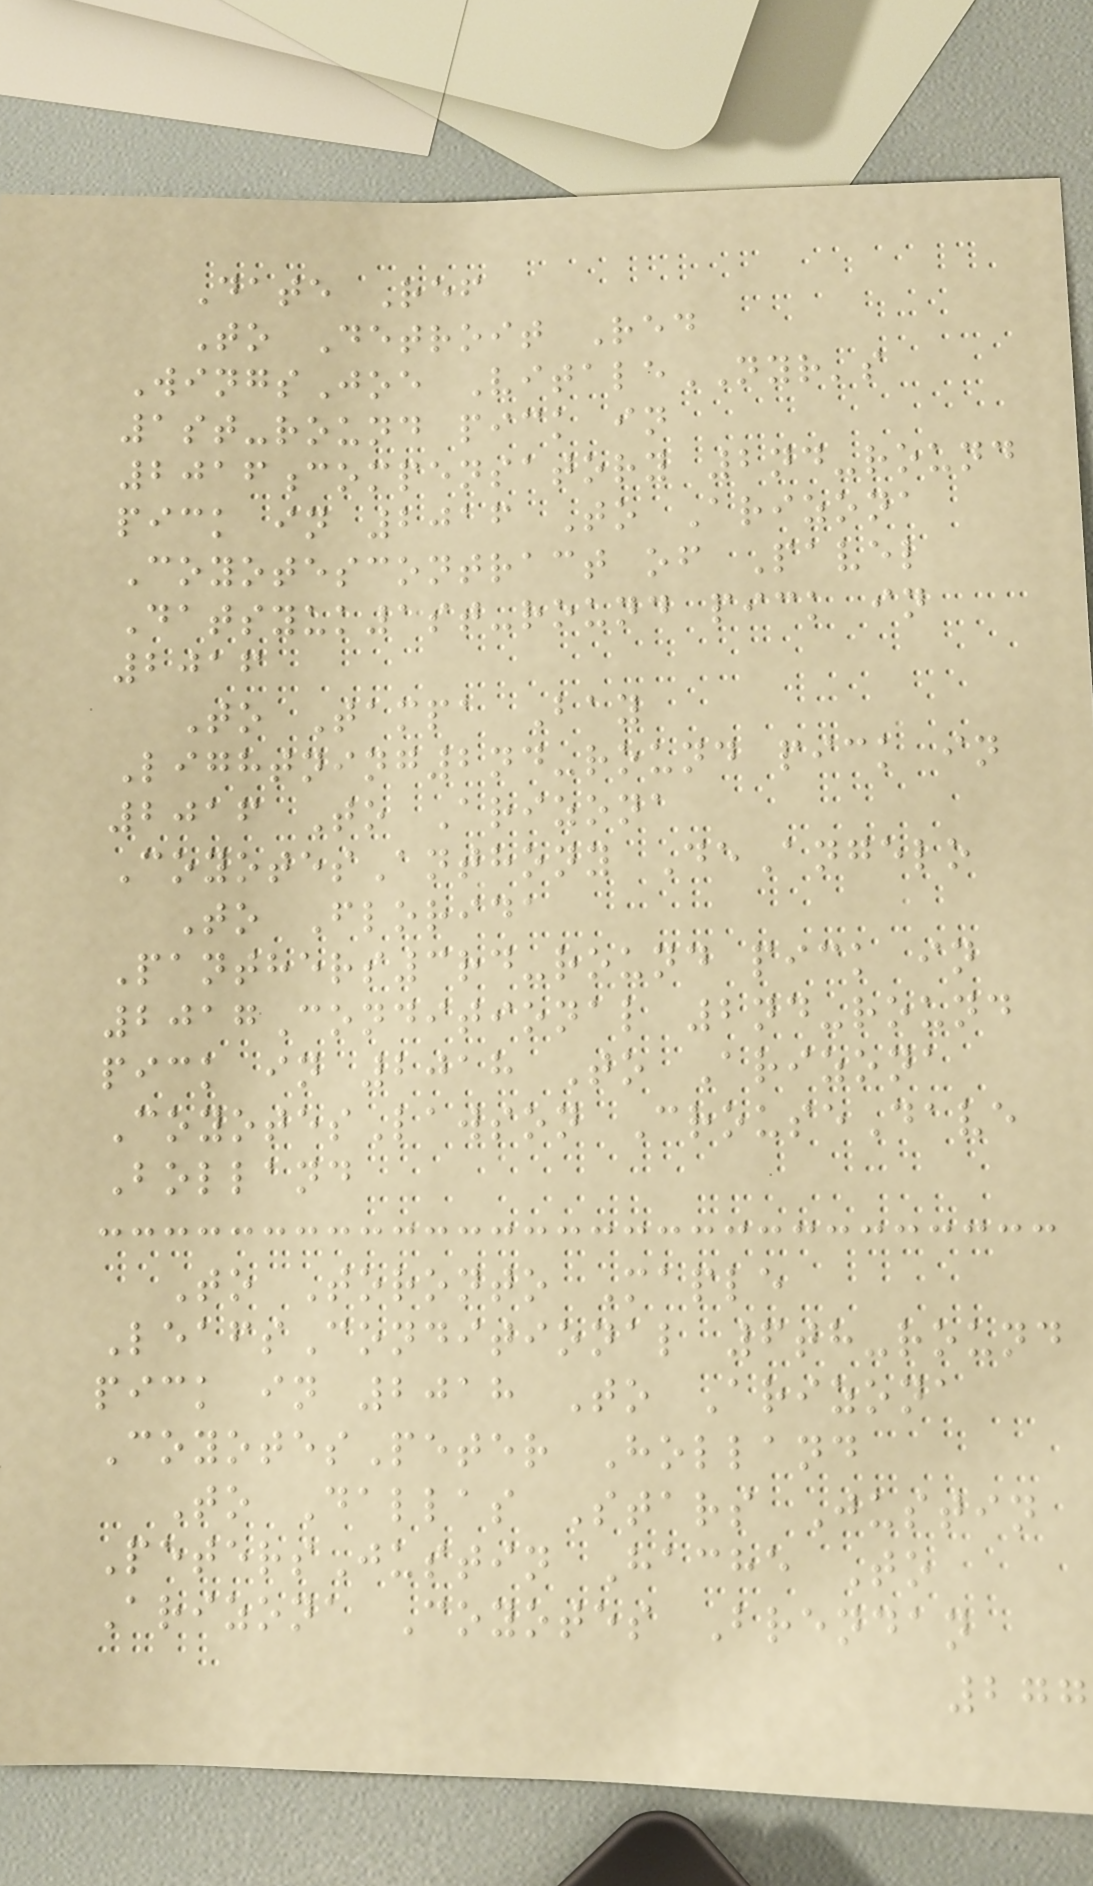Date Ref
To Detroit Red
WingsJoe VitaleNYR's
1st-round pick in
2016compensatory 2nd-round
pick in 2016 To Arizona
Coyotescontract of Pavel
Datsyuk1st-round pick in
2016
To Tampa Bay
Lightning2nd-round pick in
2016 To Arizona
CoyotesAnthony DeAngelo
To Florida
Panthers3rd-round pick in
2017Conditional 2nd-round
pick in 2018 To Arizona
CoyotesLawson CrouseDave
Bolland
To Toronto Maple
LeafsConditional 6th-round
pick in 2018 To Arizona
CoyotesPeter Holland
To Dallas Stars Justin
PetersJustin Hache To
Arizona Coyotes Brendan
277
